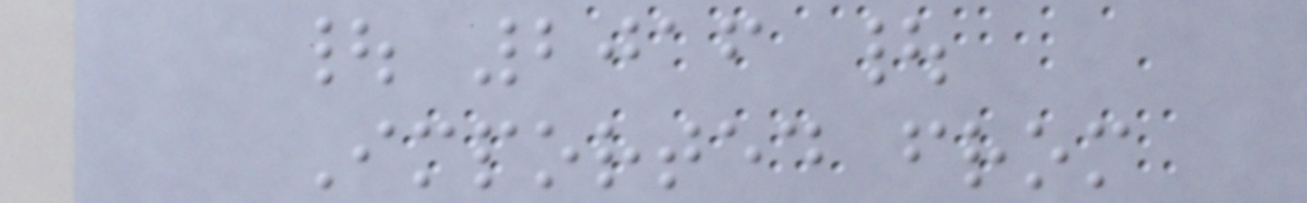| 2016 |
Imported from
